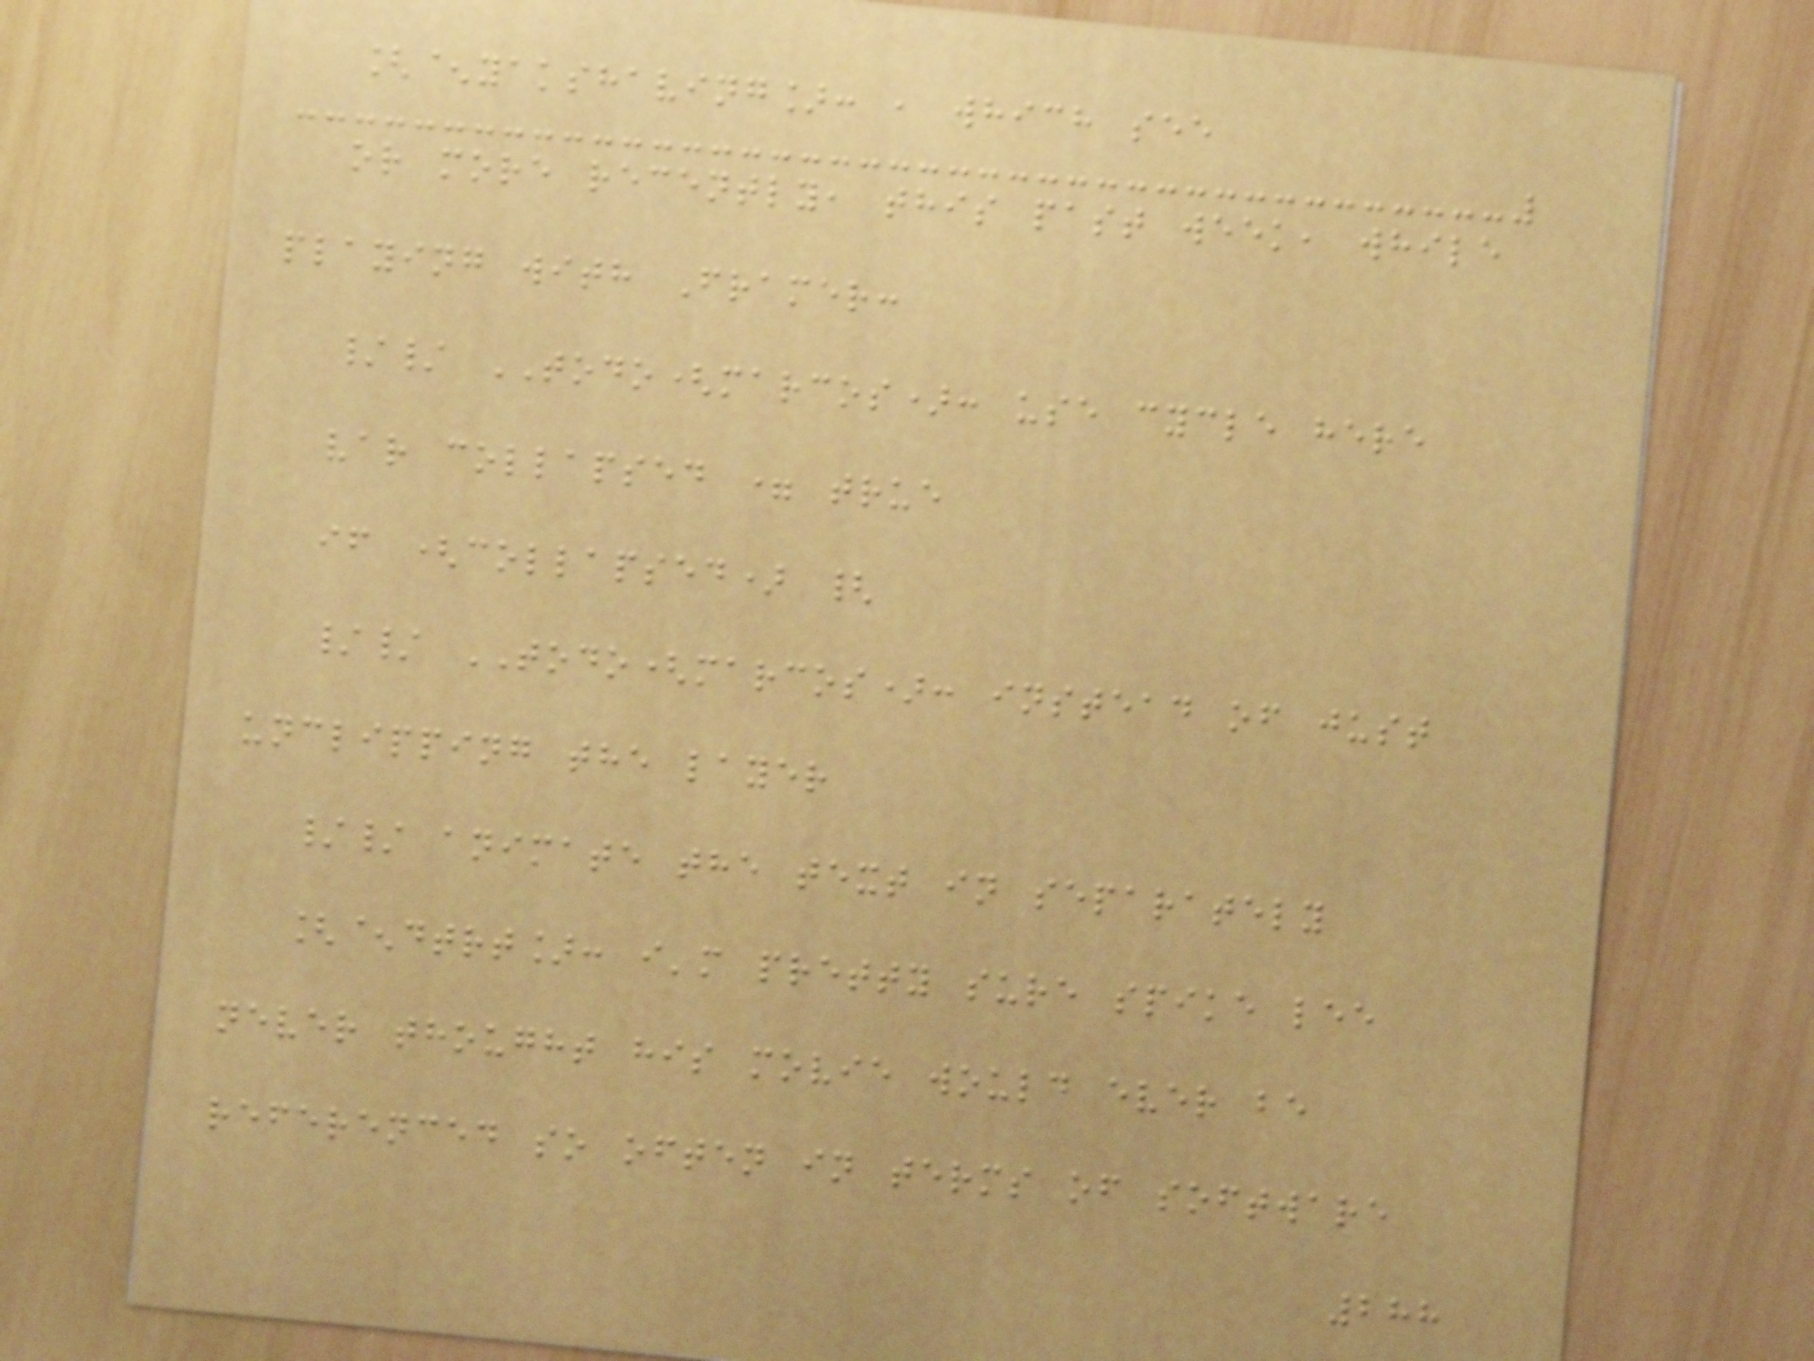[^yakshaving]: , which see
or more recently, this past week, while
playing with Framer:
// TODO(marcos): use cycle here
var collapsed = true
if (collapsed) {
// TODO(marcos): instead of just
unclipping the layer
// animate the text in separately
[^dtrt]: i'm pretty sure spike lee
never thought his movie would ever be
referenced so often in terms of software
288
